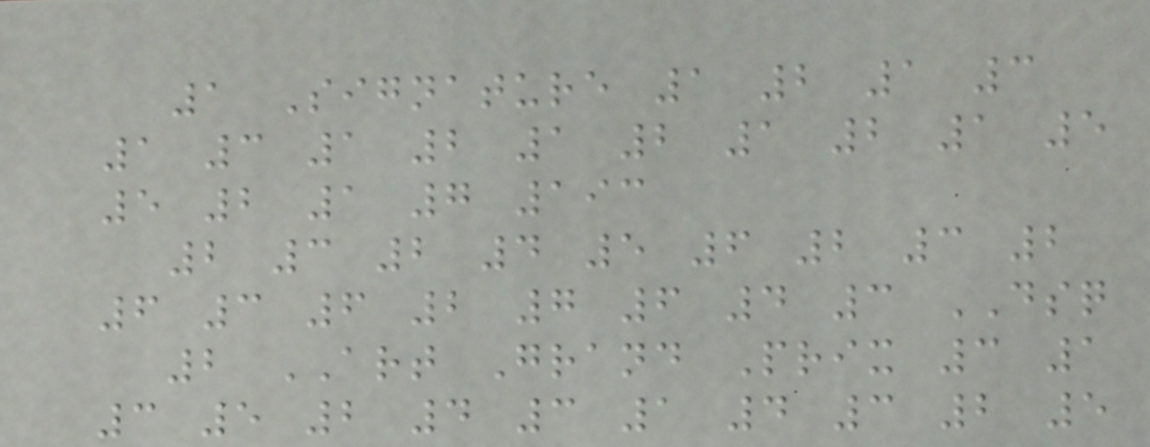1 Signature 1 2 1 3
1 3 1 2 1 2 1 2 1 5
5 2 1 7 193
2 3 2 4 5 6 2 3 2
6 3 6 2 7 6 4 3 DSQ
2 ART Grand Prix 3 1
3 5 2 4 3 1 4 3 2 5
